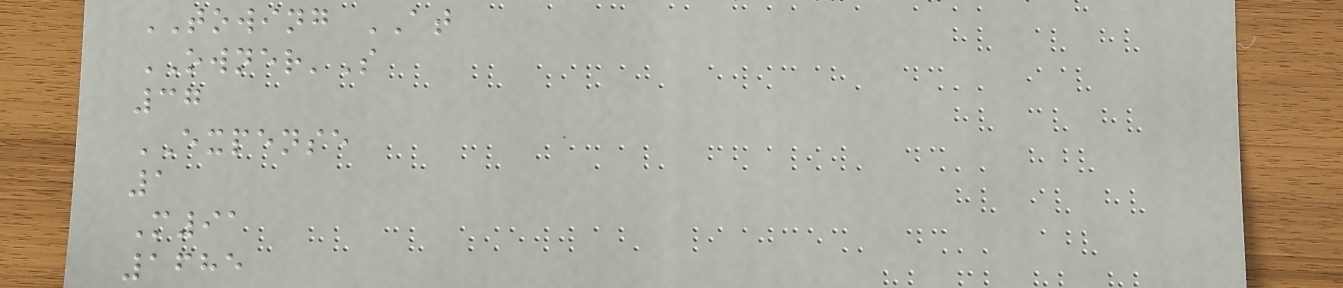TOWING AT
OWNER'S
37
EXPENSE
1
M91
1685
